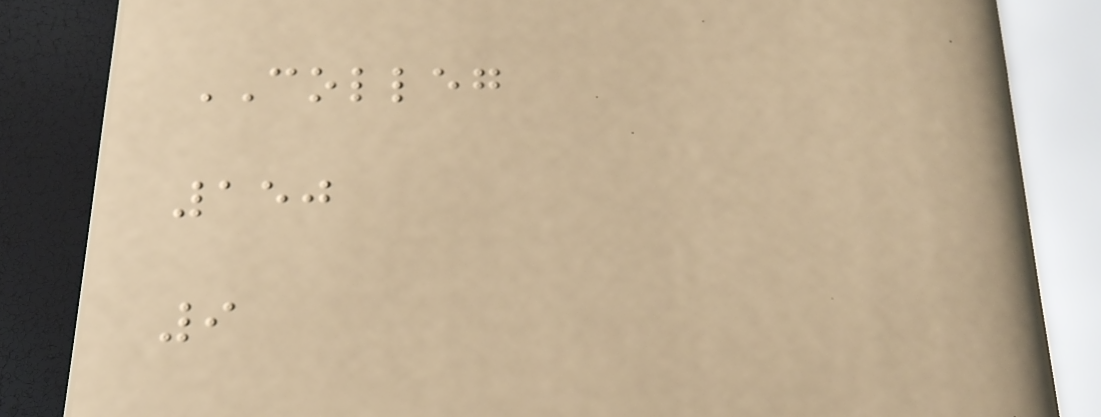COLLEG
150
9
